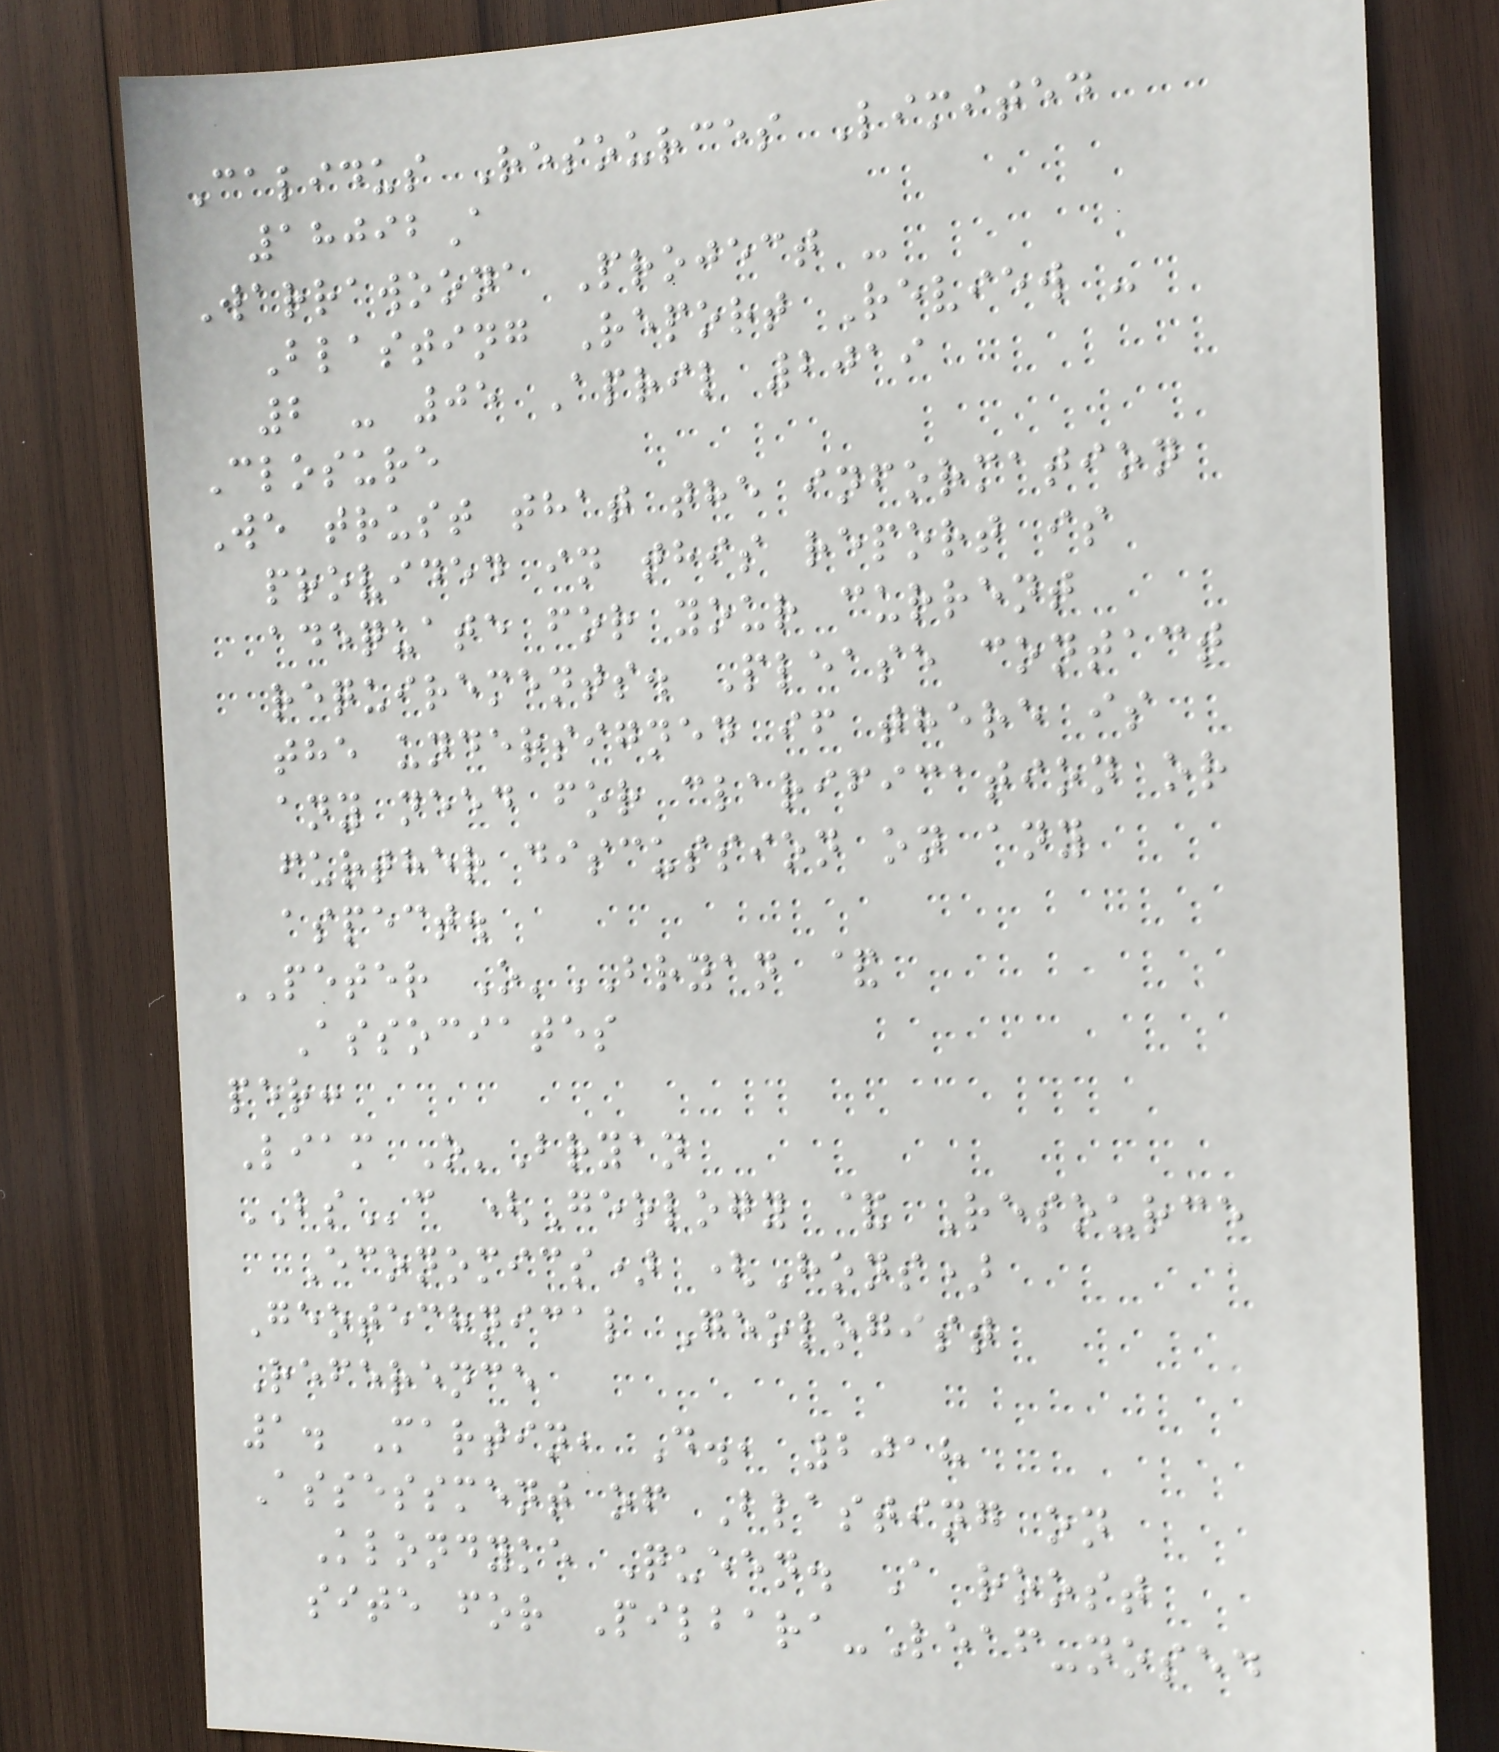Calidus Resources Limited
18092A
Warrawoona Project -
Blasting Report Review -
2 - 05 April 2019
Closure
We trust that the information
provided in this report is
adequate for your current
requirements. Please contact
the undersigned if there is
any need for clarification or
further discussion on any
aspect.
PETER O'BRYAN &
Associates
per:
Liam O'Bryan
BSc (Geology & Resource
Economics) (Hons)
Geotechnical Geologist
Reference
1. Martin, D., 2018
Assessment of Blasting on
Klondyke Queen. A roost
site for Pilbara-Leaf-nosed
